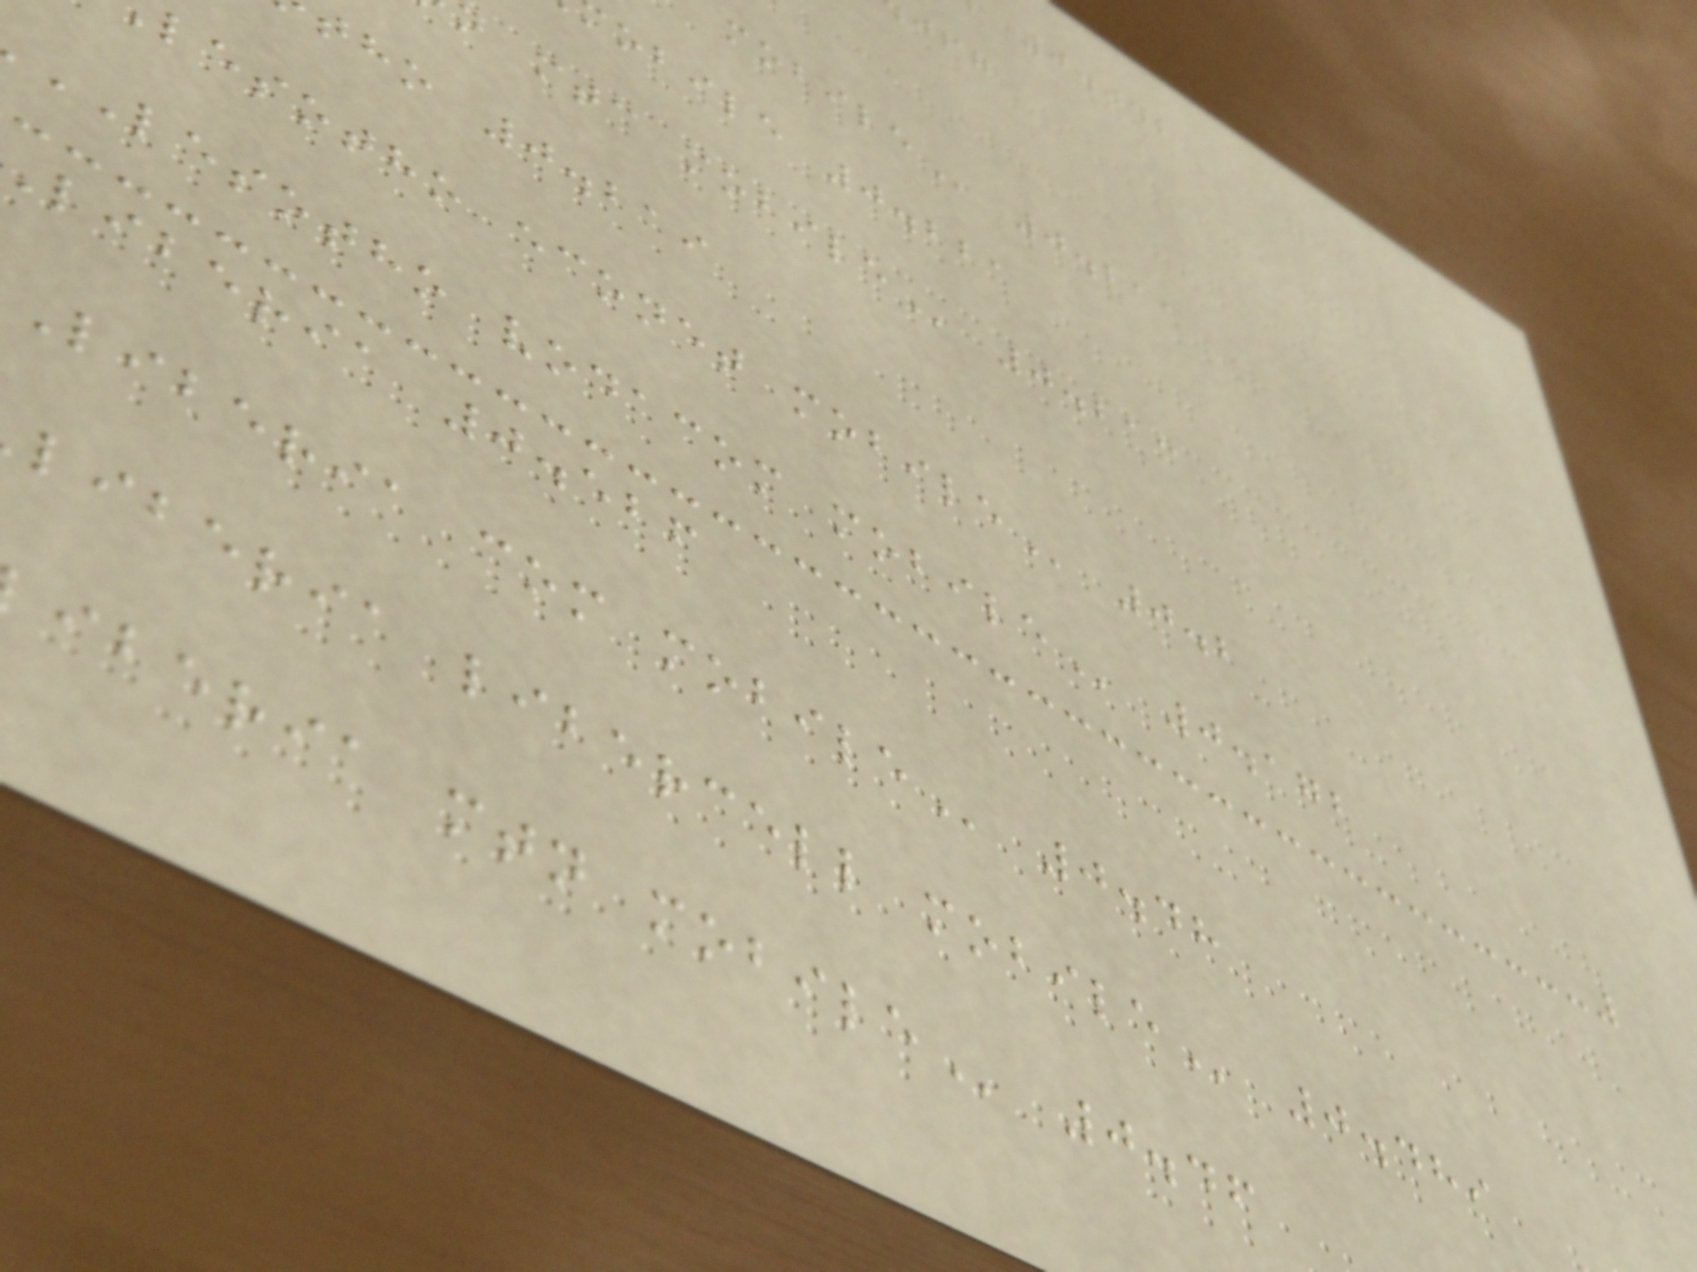obile 0.221
tho 0.219
lesotho econet
LESOTHO vodacom
liberia 0.526
liberia com
liberia libercell
iberia mtn
